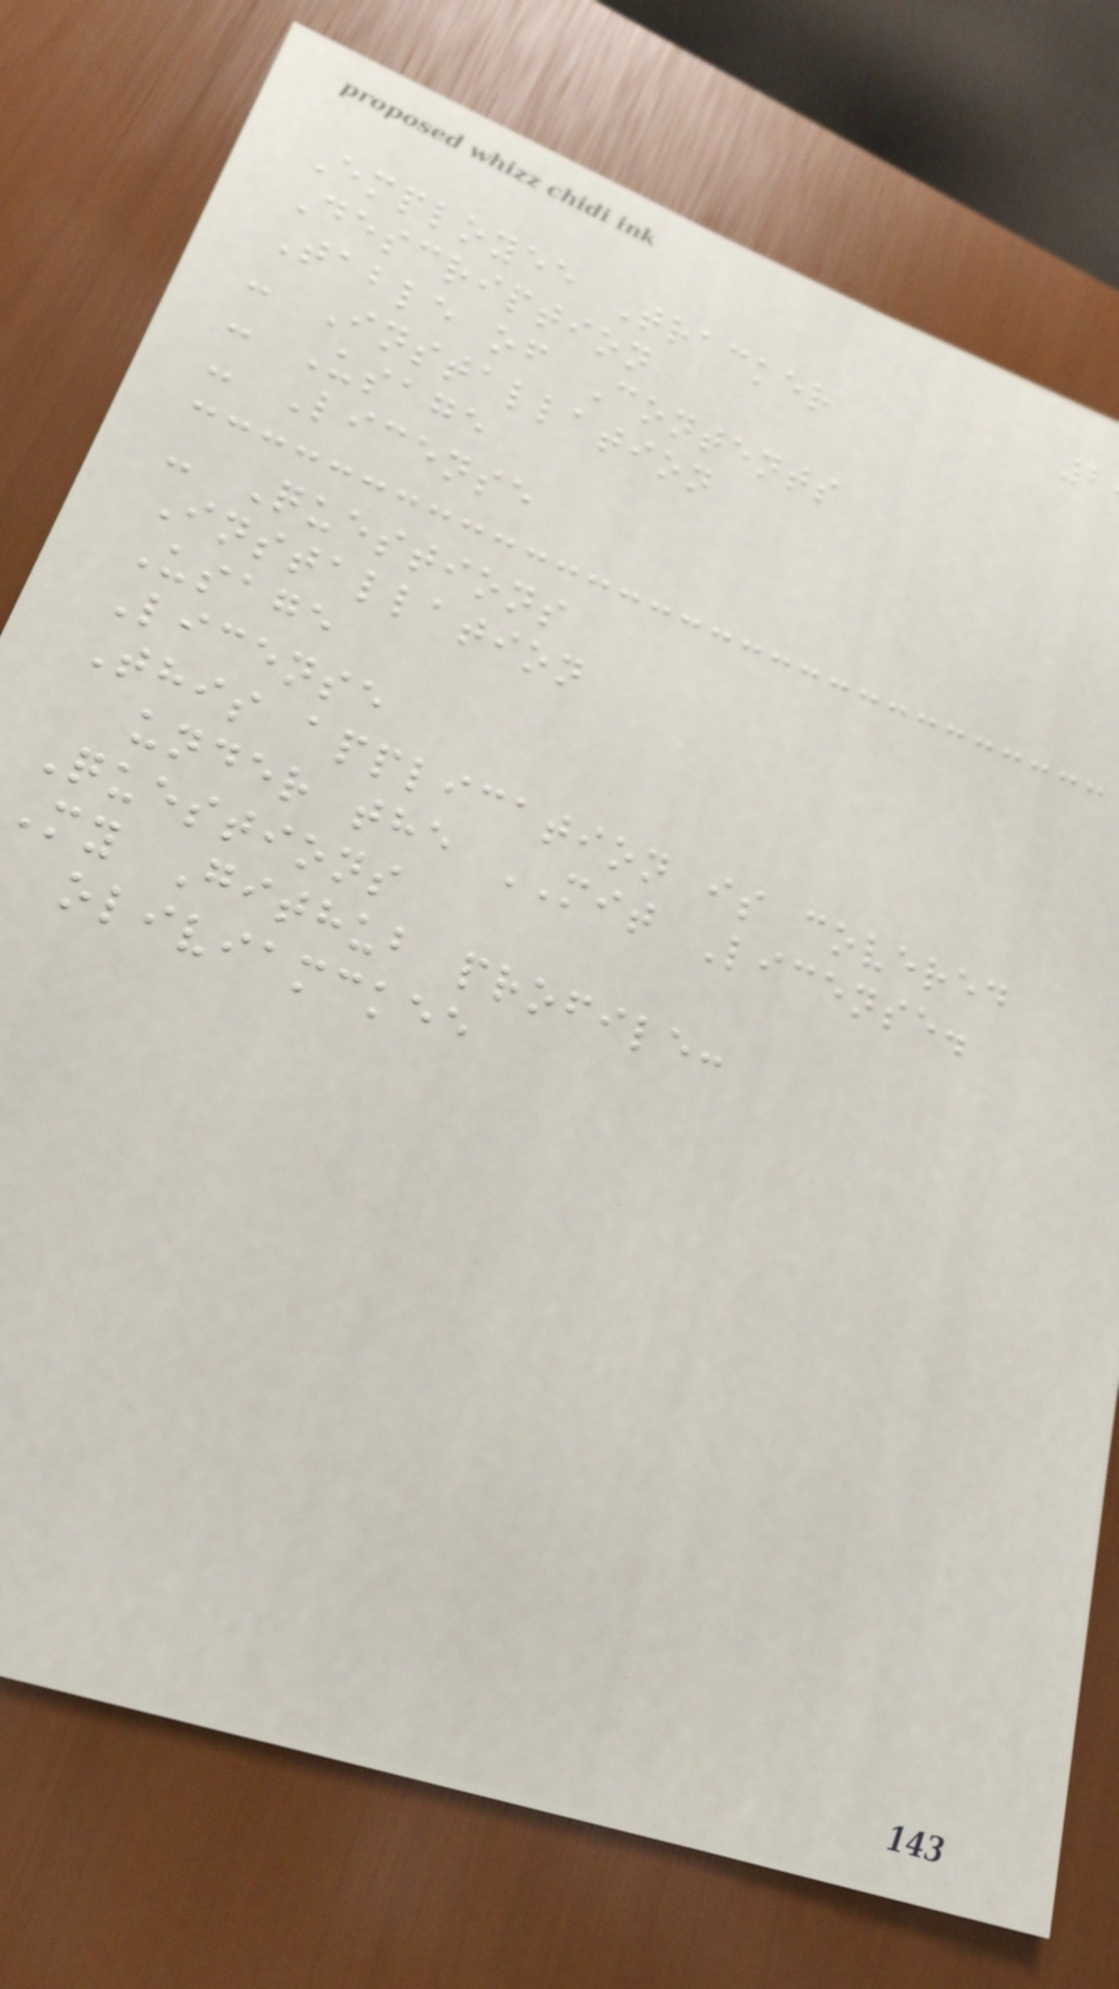Employee Tracker
Description
Table of Contents
- Installation
- Usage
- License
- Questions
Installation
Usage
License
This application is covered
under the MIT License.
Questions
My Github profile:
oliviamckee
